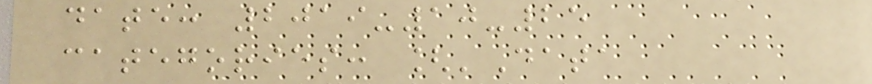date: 2019-10-25
categories: ['Data
